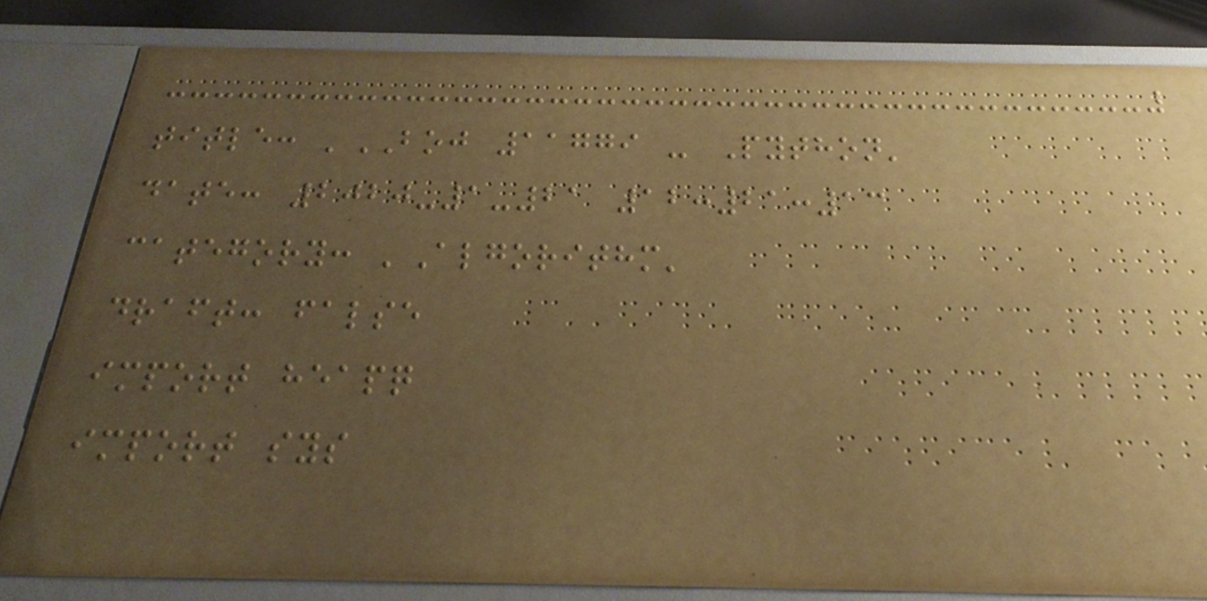title: 'BOJ 11779 - Python'
date: 2020-1-21 12:21:13
category: 'Algorithm'
draft: false
import heapq
import sys
